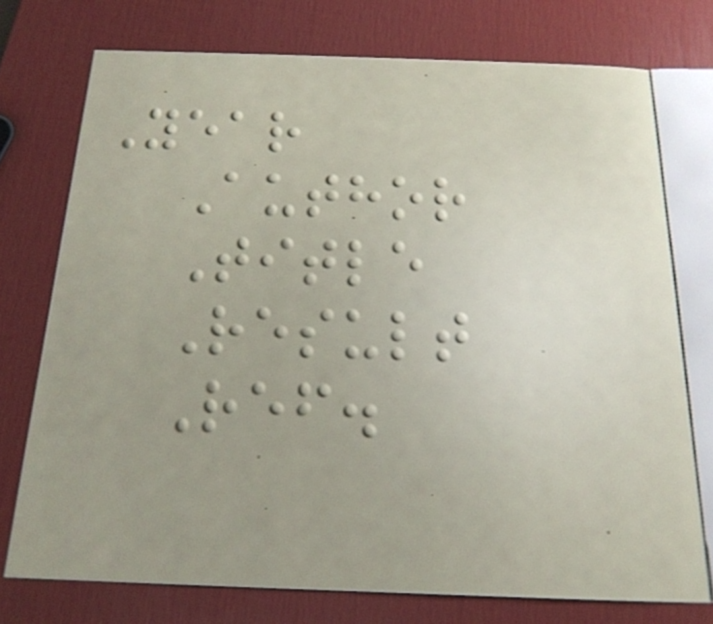Year
Author
Title
Result
Ref.
